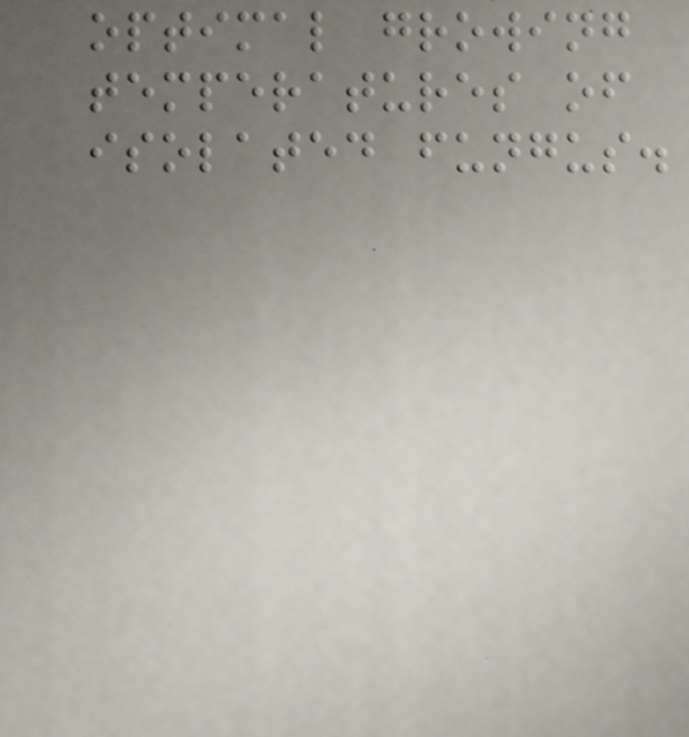optimal growing
temperatures of
isolated fungus.
